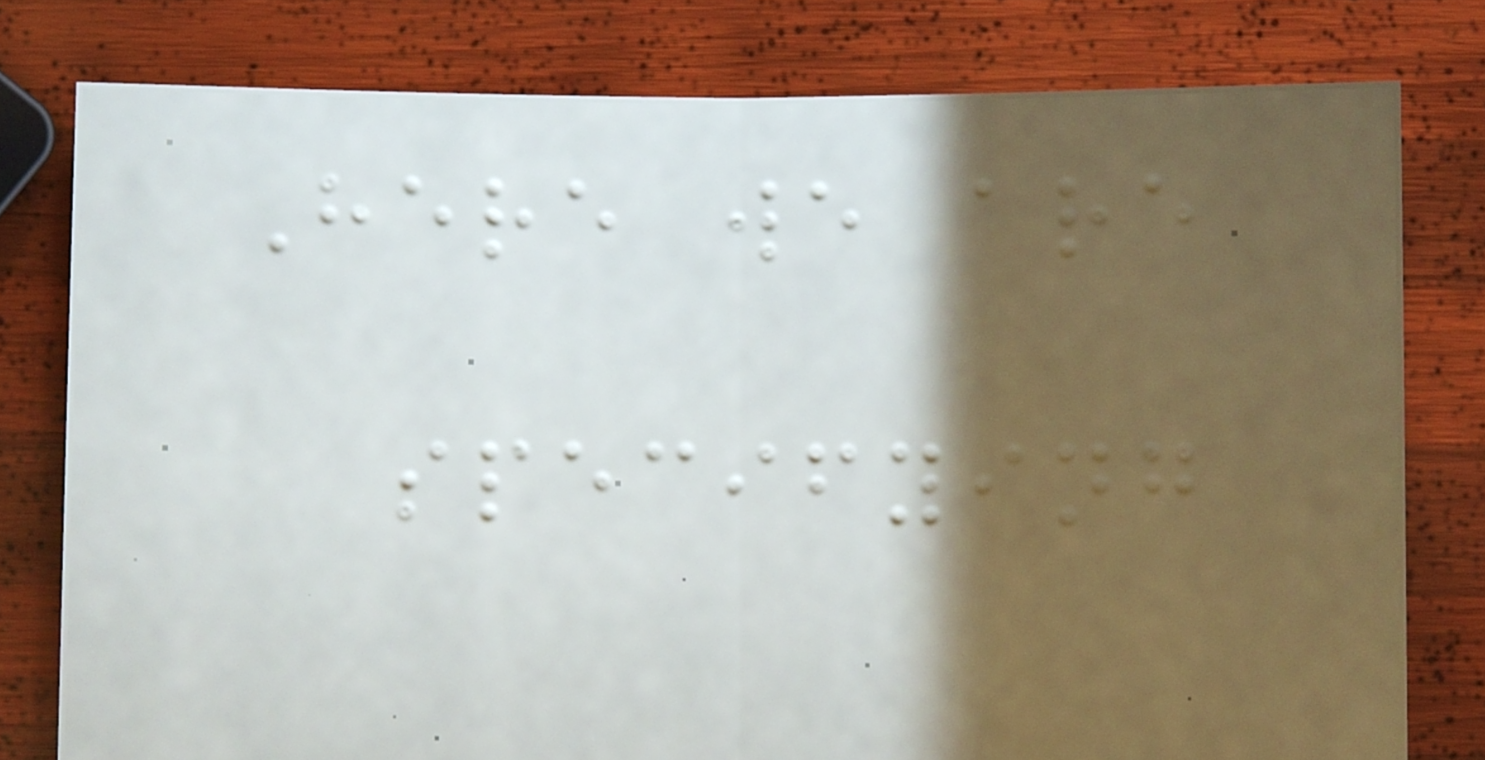Here we are
specifying
